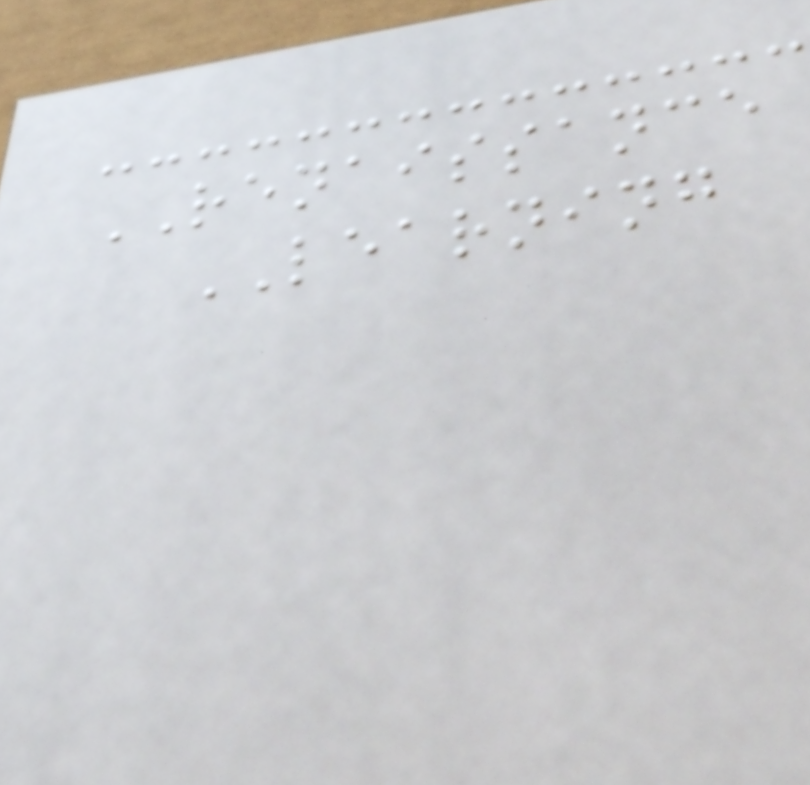RENAISSANCE
LEARNING
